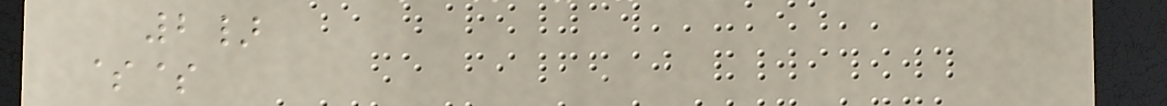2}
$$
